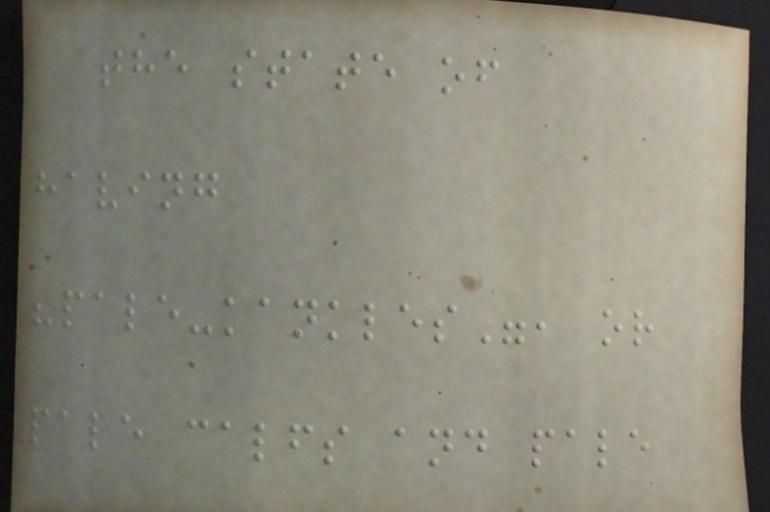the state of
having
"pale-kankles", or
pale calfs and pale
